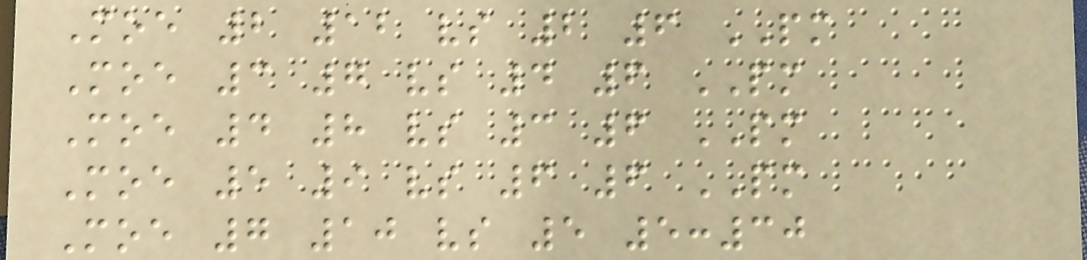Moe 2 12 vs 2 6 PM
Moe 3 7 vs 4 6 PM
Moe 4 8 vs 3 6 PM
Moe 5 9 vs 6 6 PM
Moe 7 10 vs 5 5:30
